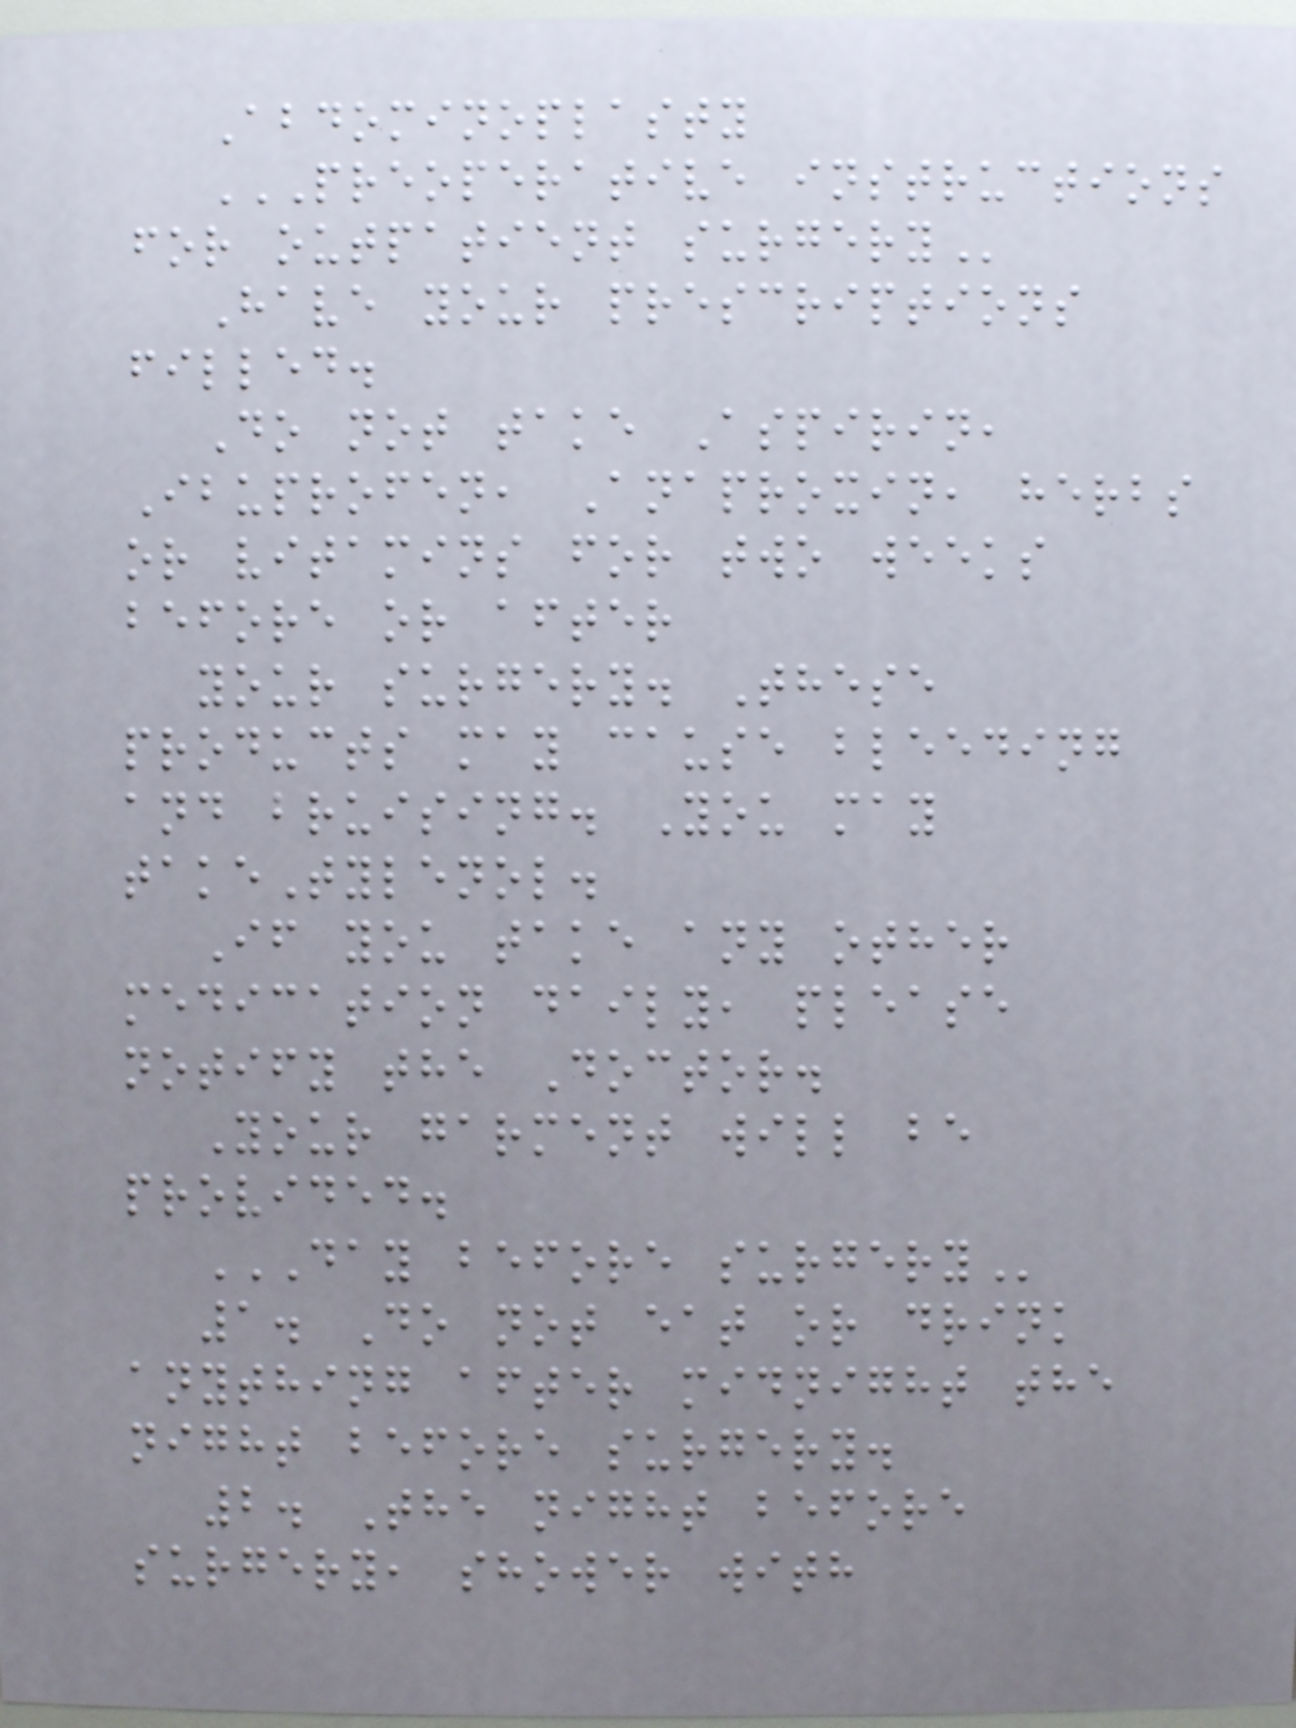Abdominoplasty
PREOPERATIVE INSTRUCTIONS
FOR OUTPATIENT SURGERY
Have your prescriptions
filled.
Do not take Aspirin,
Ibuprofen, Anaproxin, herbs
or vitamins for two weeks
before or after
your surgery. These
products may cause bleeding
and bruising. You may
takeTylenol.
If you take any other
medication daily, please
notify the Doctor.
Your garment will be
provided.
DAY BEFORE SURGERY
1. Do not eat or drink
anything after midnight the
night before surgery.
2. The night before
surgery, shower with
